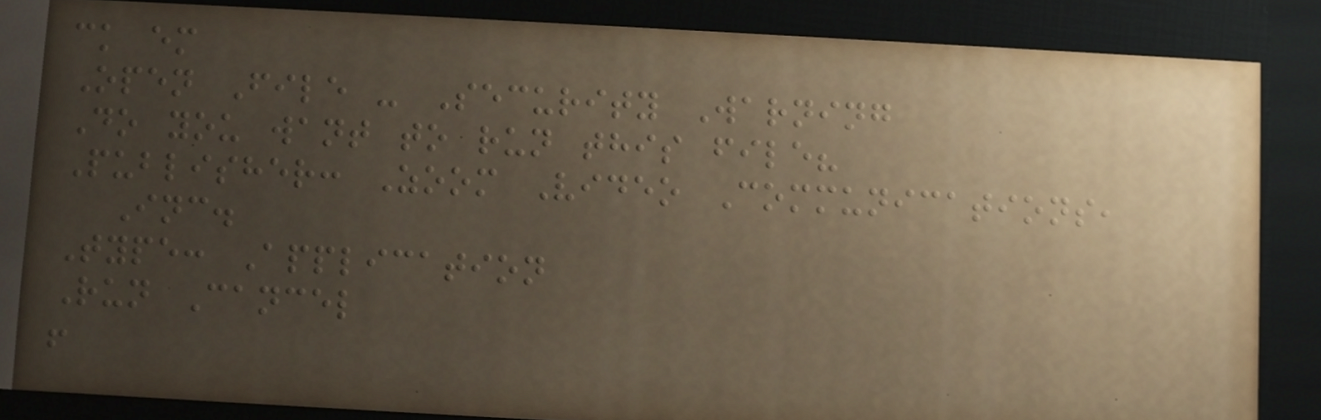ck em
Open File - Security Warning
Do you want to run this file?
Publisher: Zoom Video Communications,
Inc.
Type: Application
Run Cancel
!
